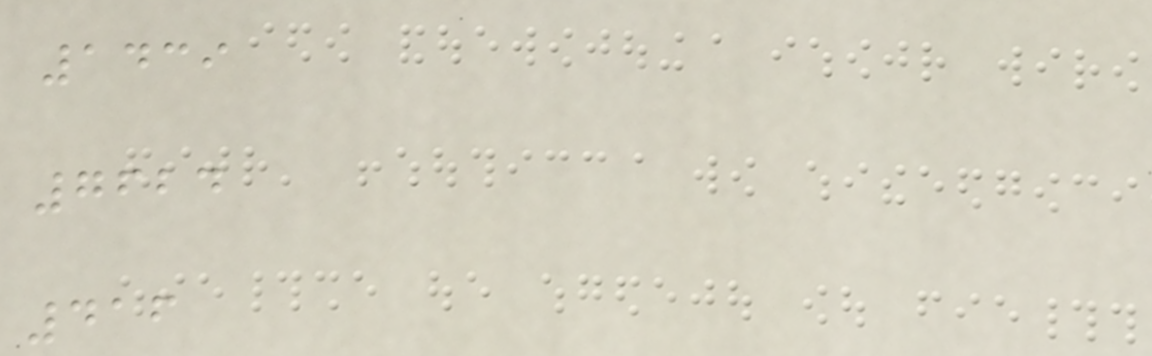1439
7624
416
